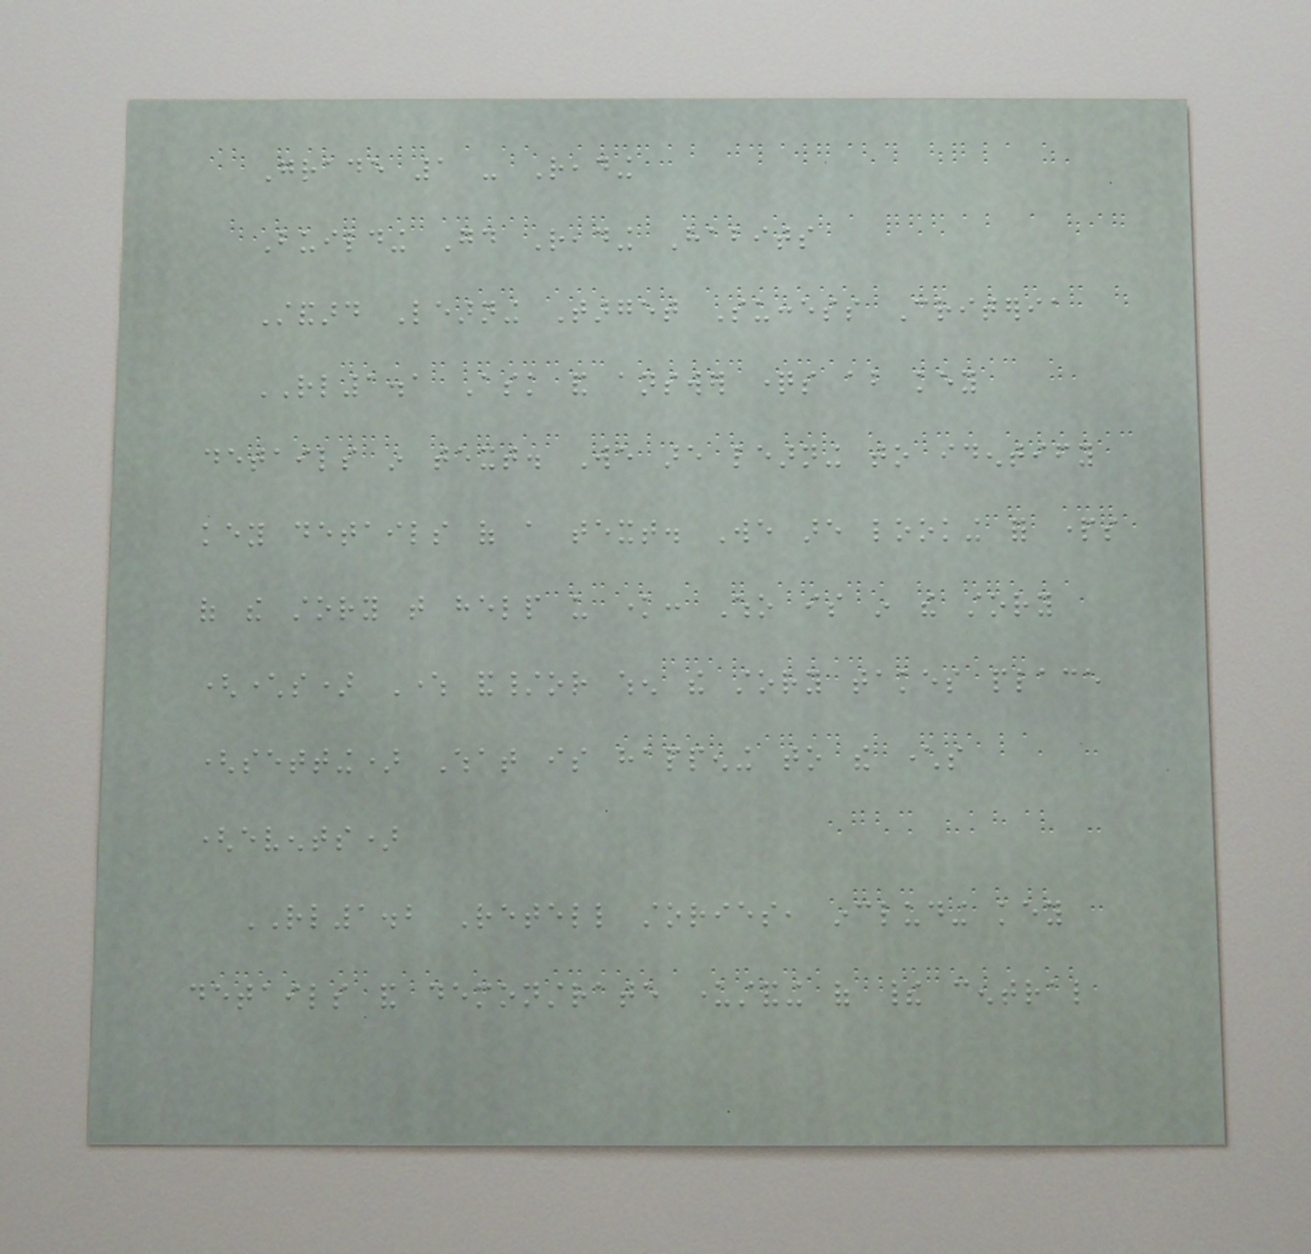Grade 1 - Reading
Building Good Reading Habits
Standard Learning Target Success Criteria
RL1.1 Ask and answer questions about key
details in text. We are learning to identify
key details of a text. We are looking for parts
of the story that help us know: Who is in the story
(characters) Where and/or when the story takes place
(setting) What is happening to the characters
(events)
RL1.2 Retell stories, including key
details and demonstrate understanding of their central
